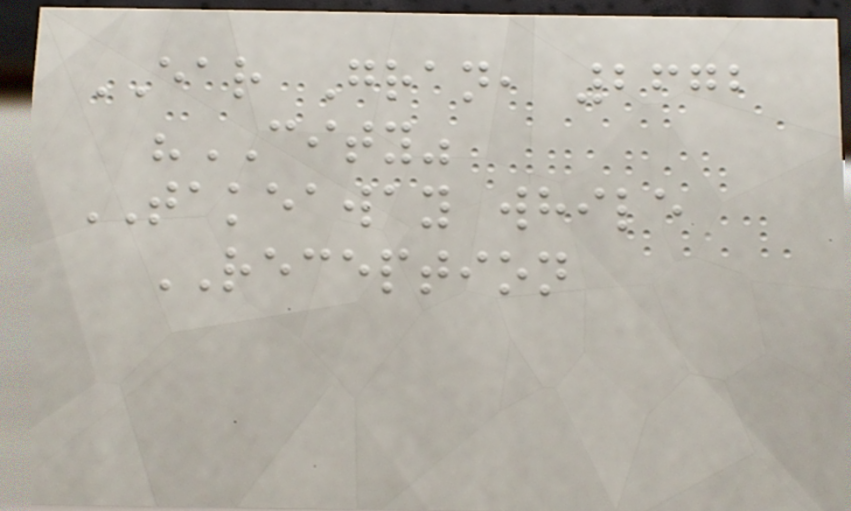EAR Gran, 2672
"CITY"
TAKEAWAY while
RECEPTION
